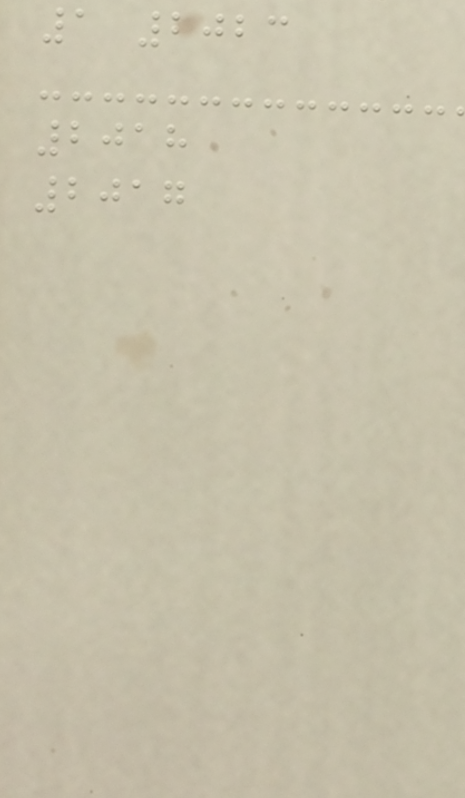1 2023
2018
2017
